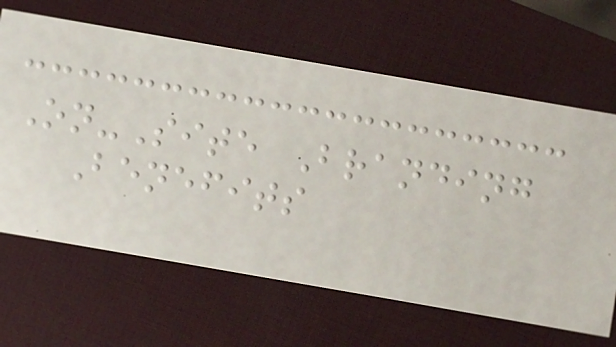On-Site Branding
Benefits
